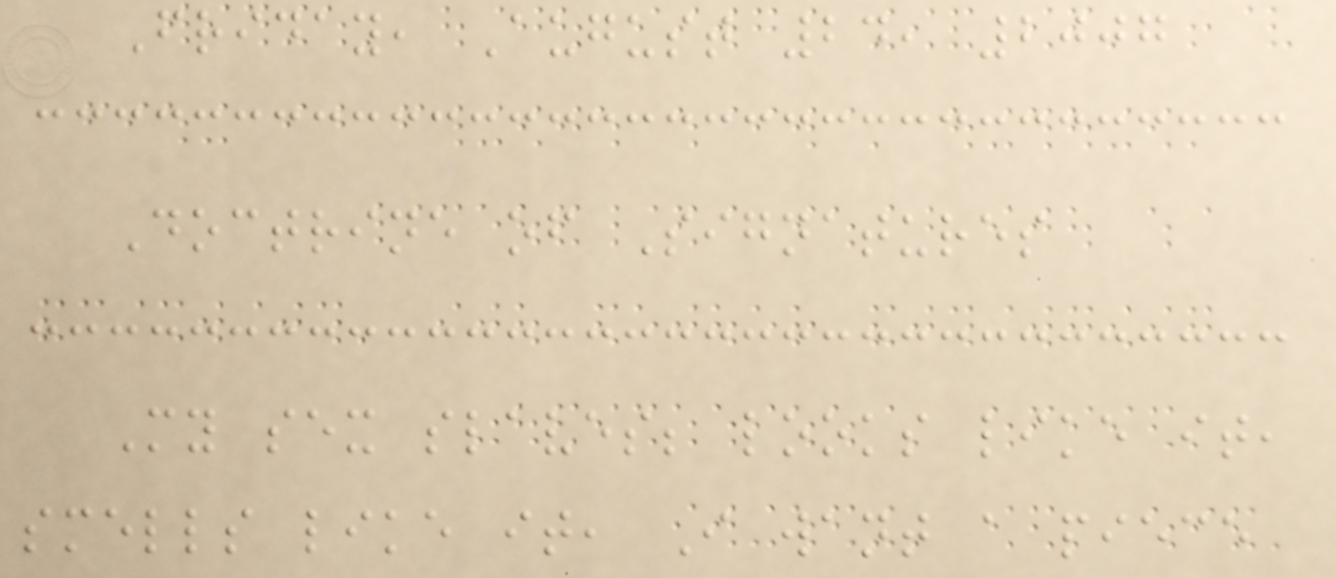Friday, August 24, 2007
Doctrine of Signatures
My sex slaves; looks like it,
smells like it, I want a piece
